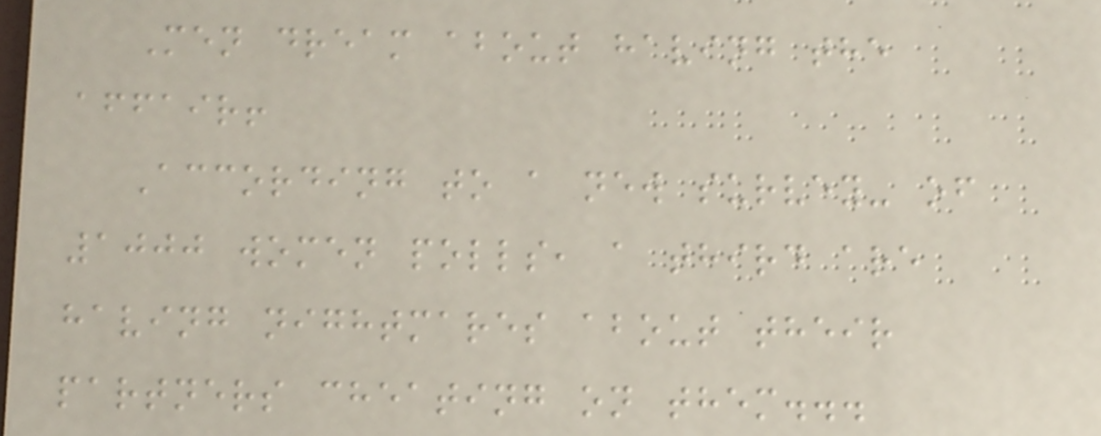Men dream about having the
affair!
According to a new survey- of
1000 women polls, a third are
having nightmares about their
partners cheating on them...
